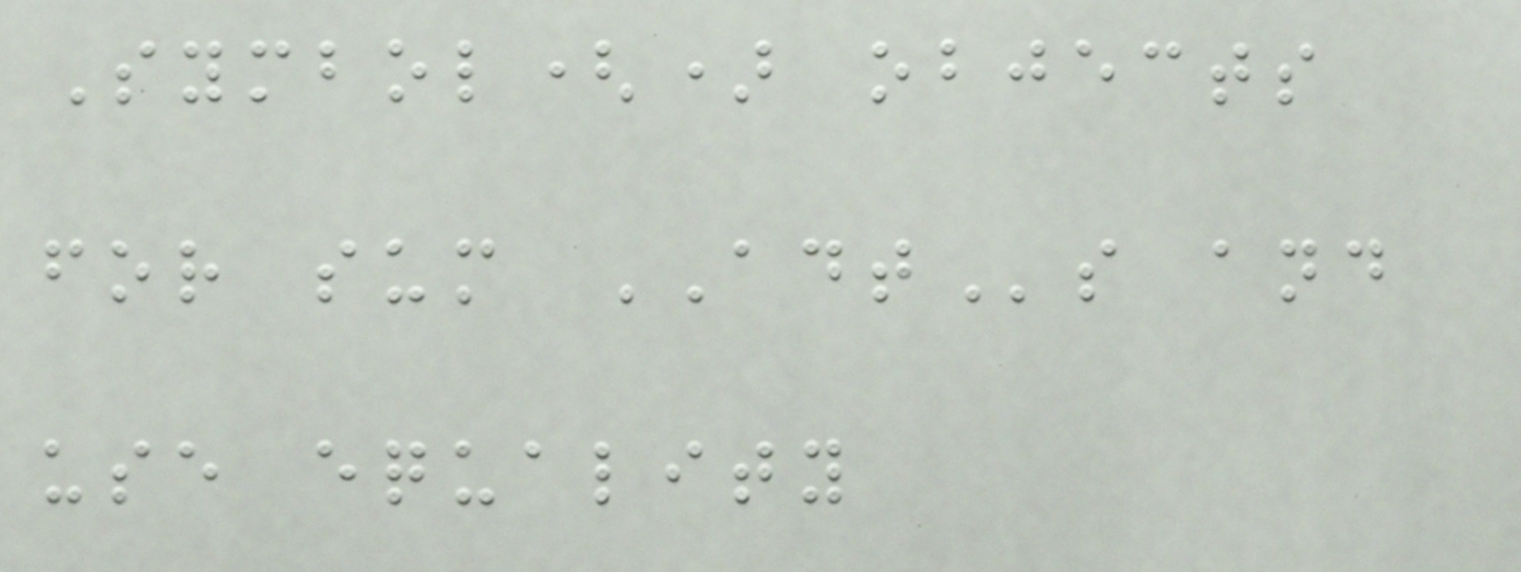Symbol() objects
for sum ADTs and
use equality
